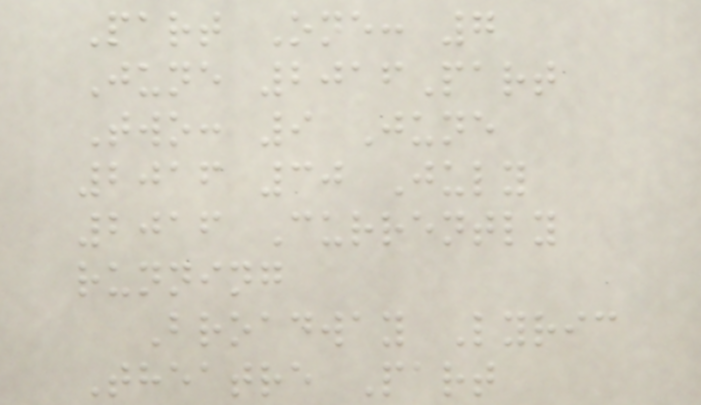Part One: 7
June 2016Part
Two: 9 June
2016 30 July
2016 Currently
running
Broadway Lyric
Theatre Part
